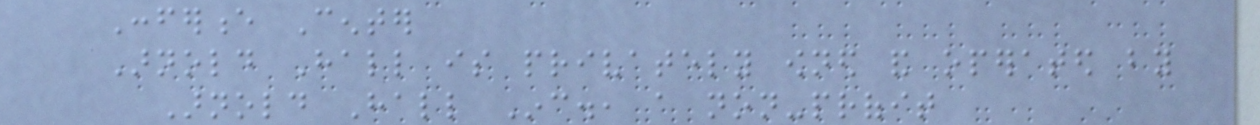Conference Center
Arnold Hall is privately owned and operated by
Arnold Hall Inc., a non-profit
